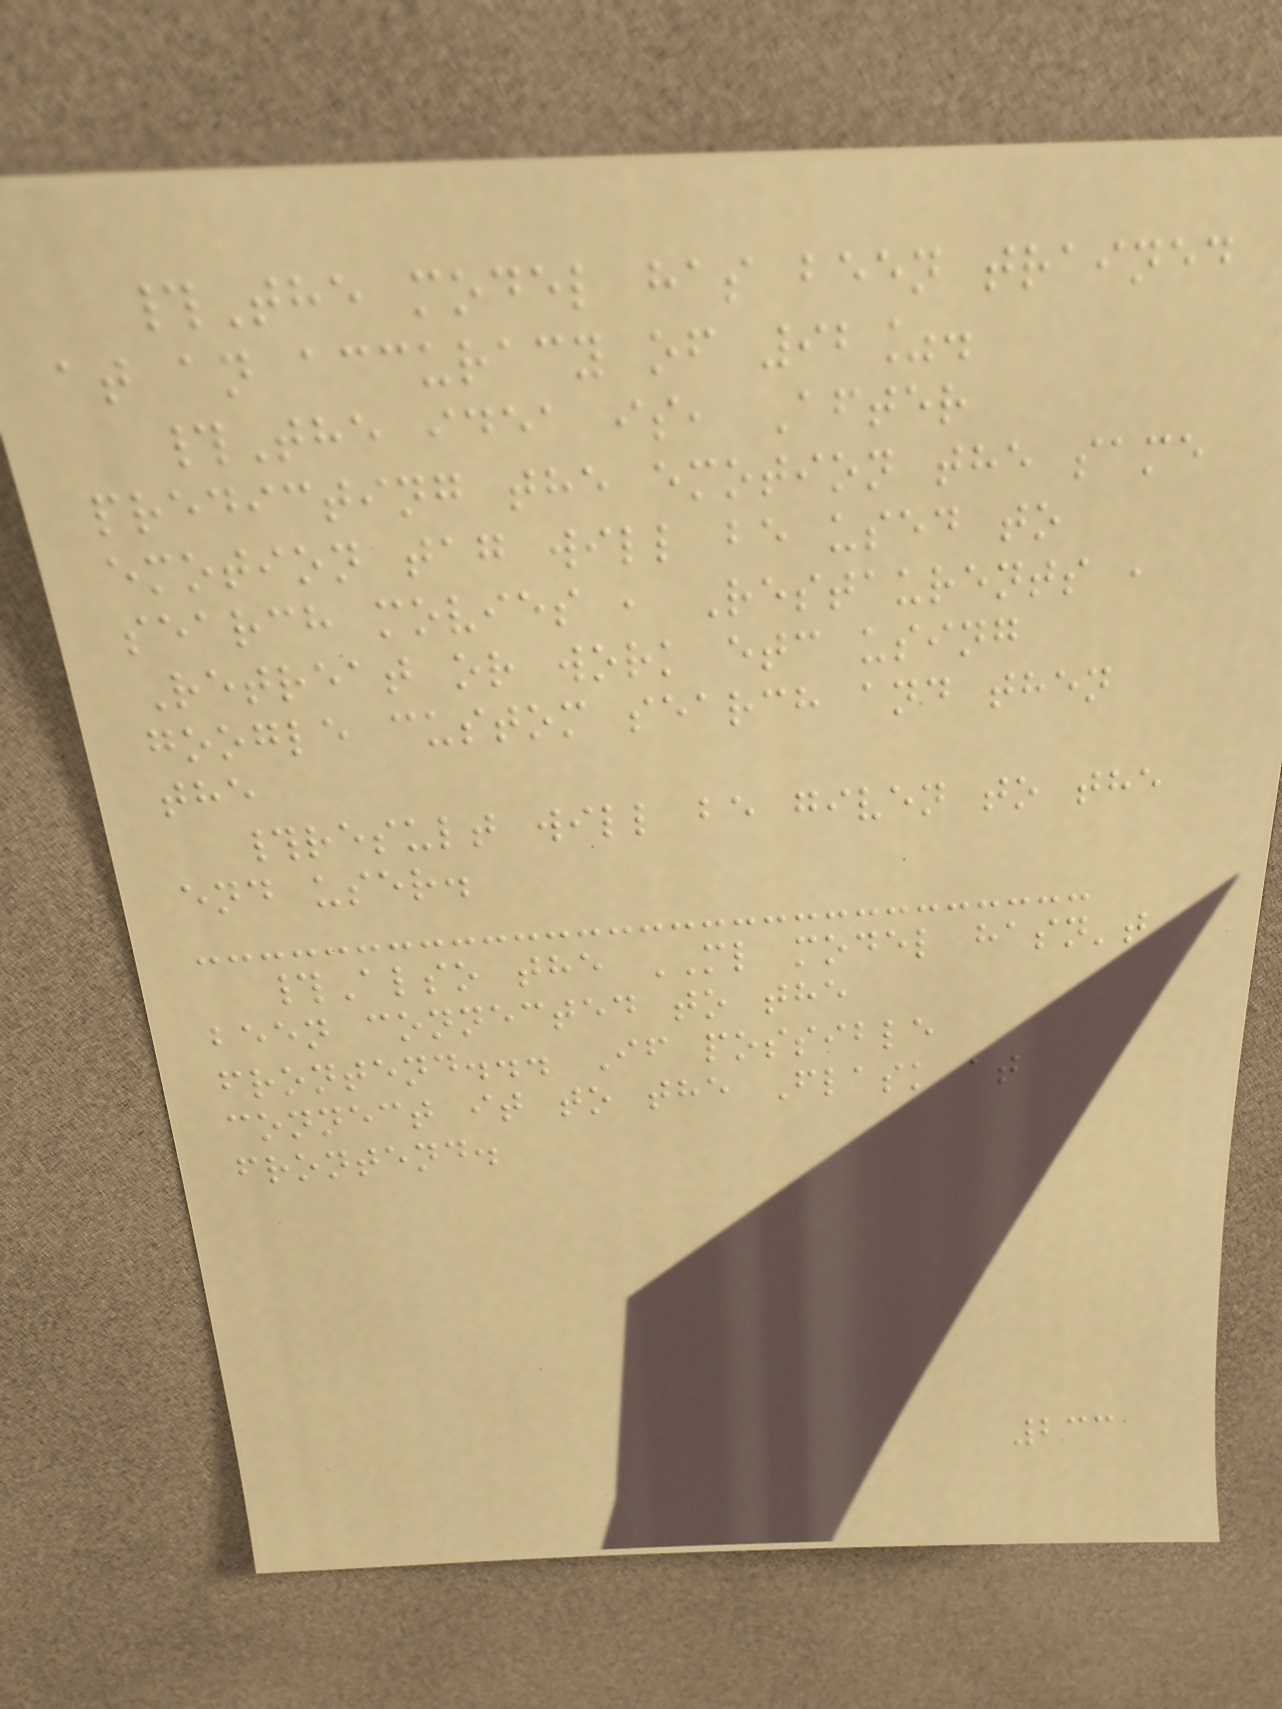#The model has been trained
at an accuracy of 92%.
#The idea is, After
predicting the emotion the same
emotion tag will be used to
search movies , Restaurents ,
Retreat or work etc using
google custom search and then
the
#result will be given to the
end user.
#Also the ML model hasn't
been connected to the
frontend... If possible
connect it to the Flask at
frontend.
233
